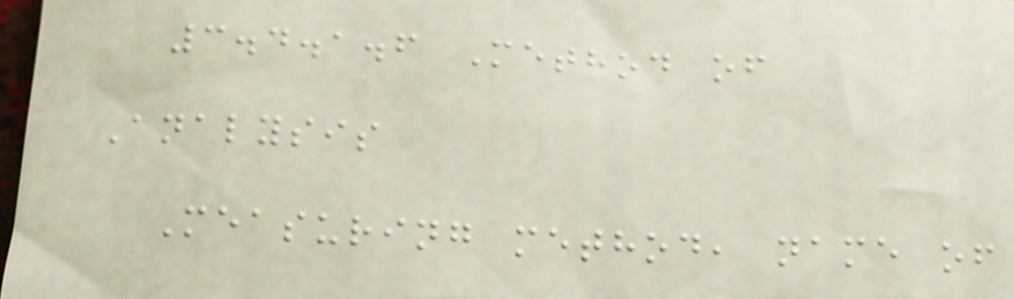3.4.1.6 Method of
Analysis
Measuring method, name of
